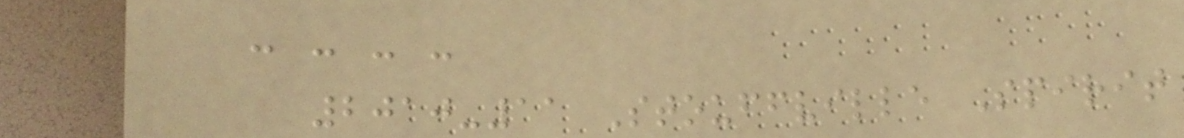- - - -
2010-11 Stouffville Spirit
